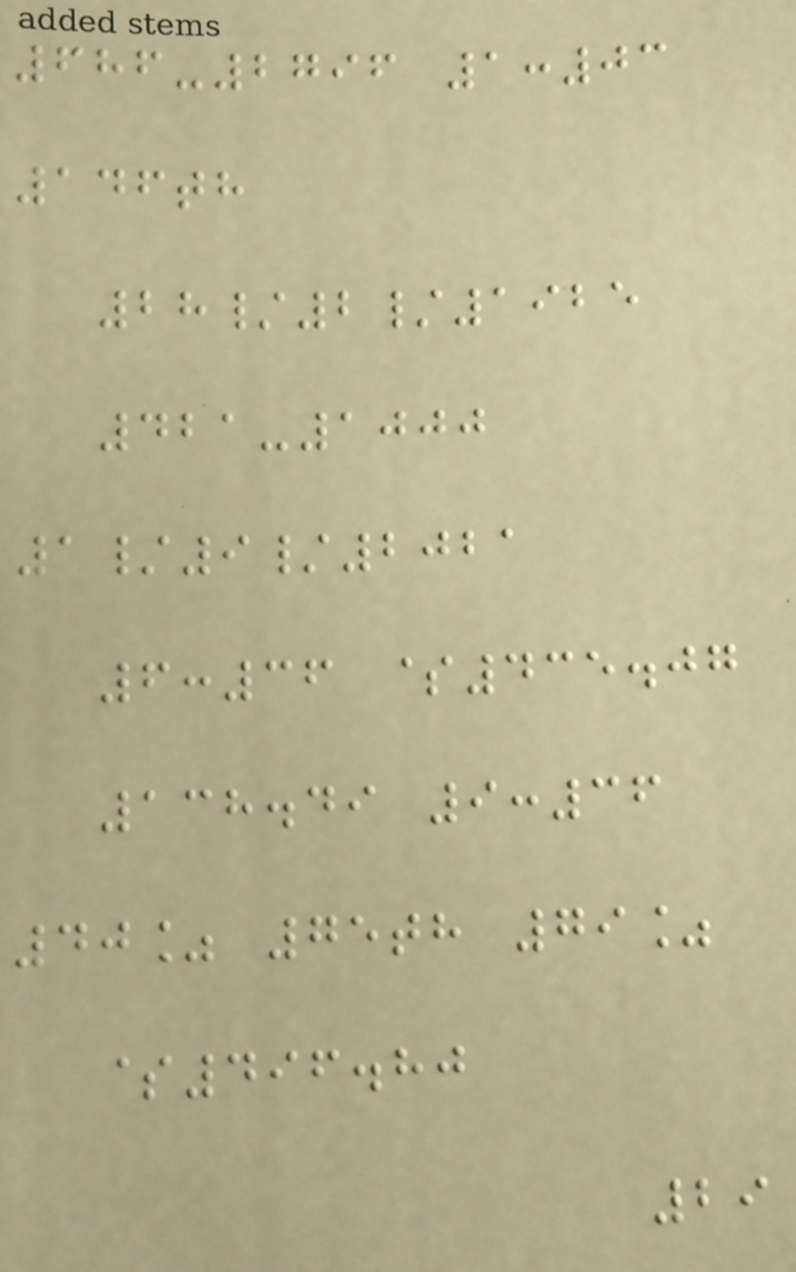686-2796 1:03
146th
28/2/1925
421-1000
1/9/2021
6:36 $435.07
138.49 9:36
40% 75th 79%
$496.80
29
